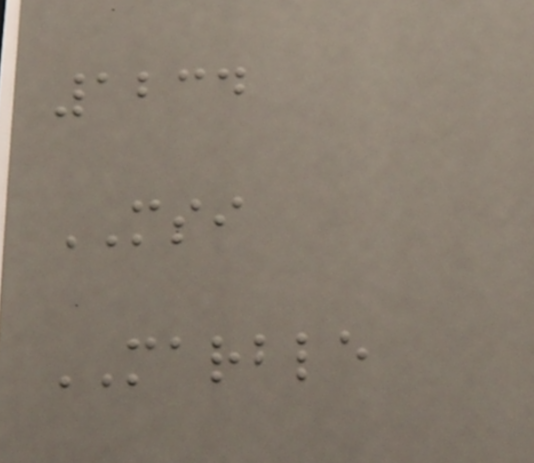1234
MSI
MARBLE
